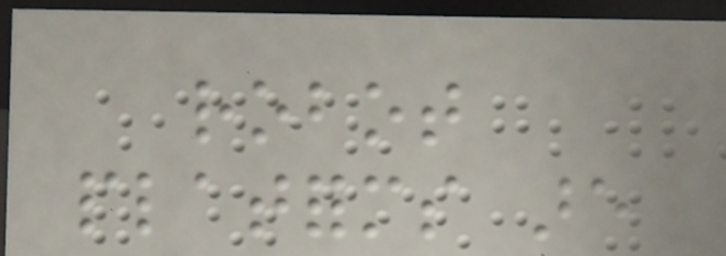robot
platforms are
